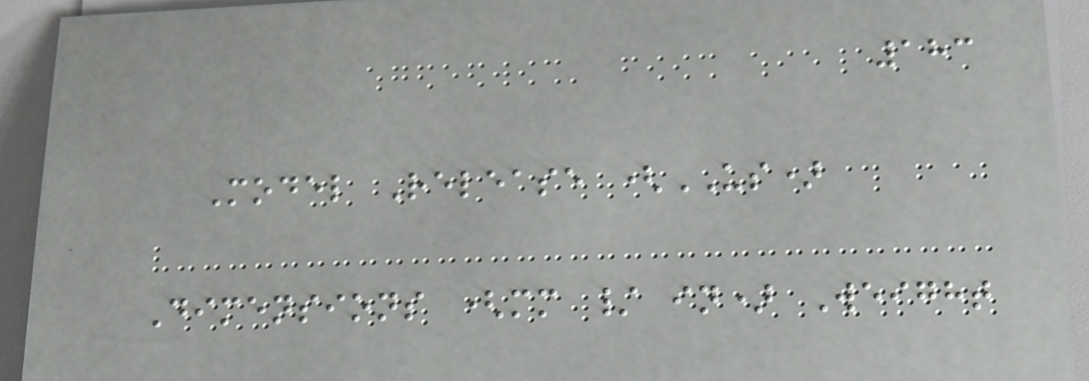183
Model Release (US)
Dimensions (mm / in) Weight
